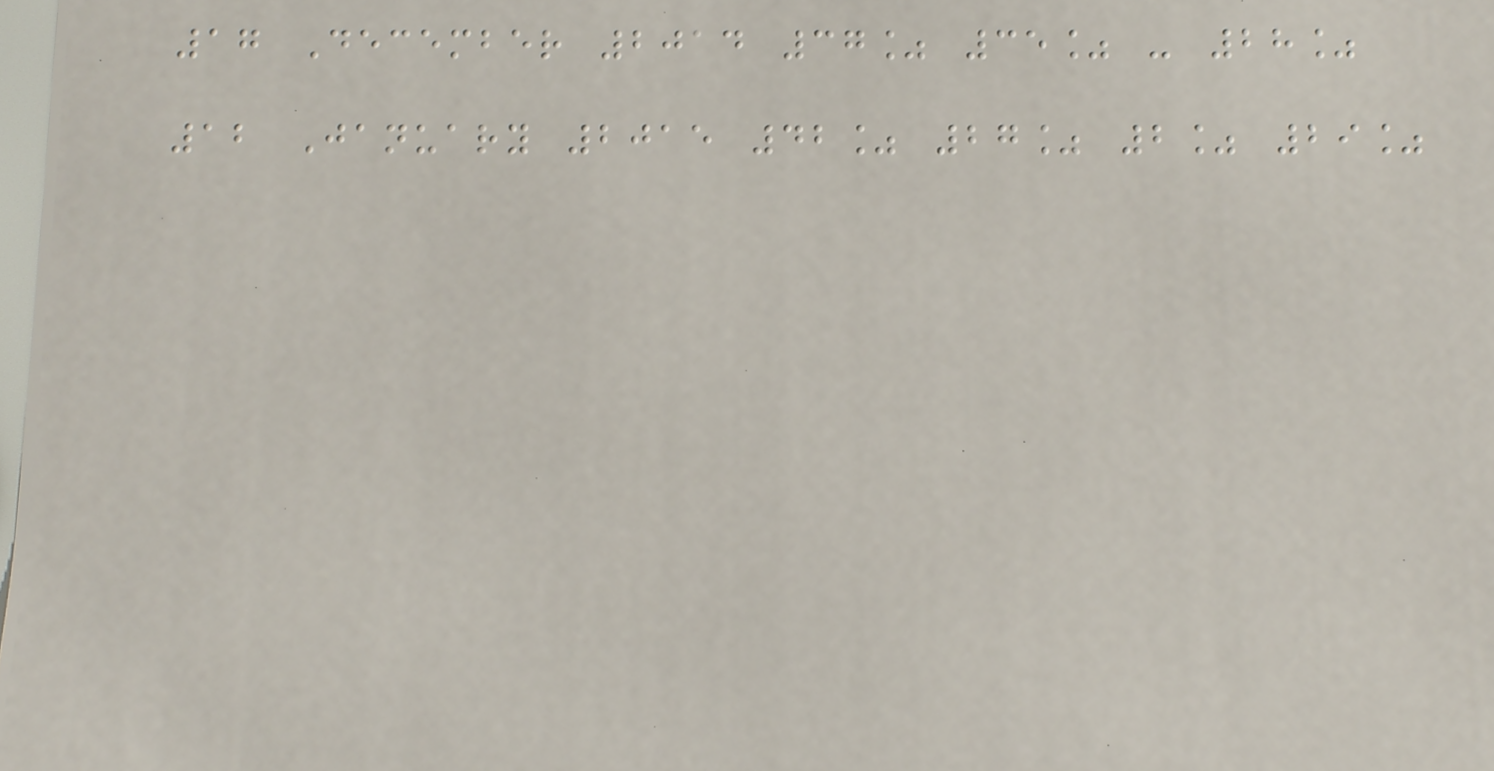17 December 2014 37% 35% - 28%
12 January 2015 42% 27% 2% 29%
